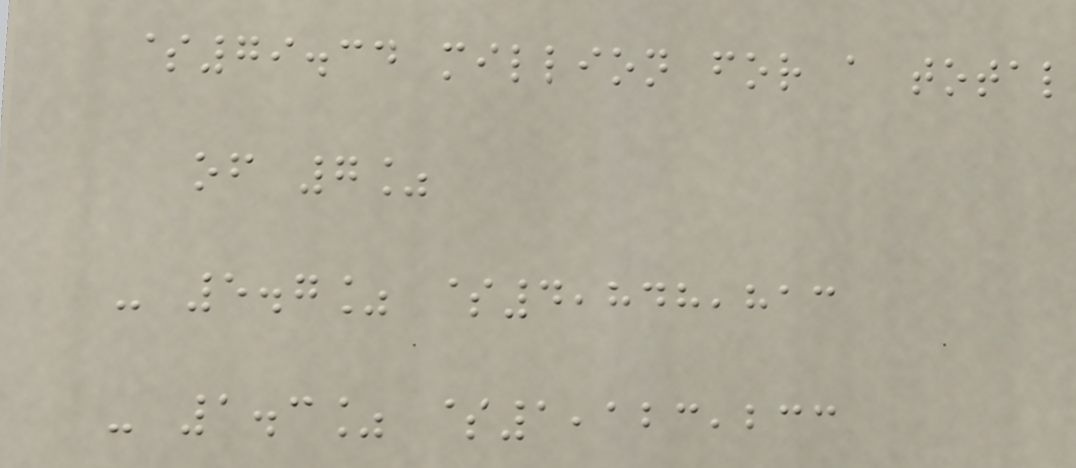$79.34 million for a total
of 7%
- 5.7% $4,848,813
- 1.3% $1,123,233
